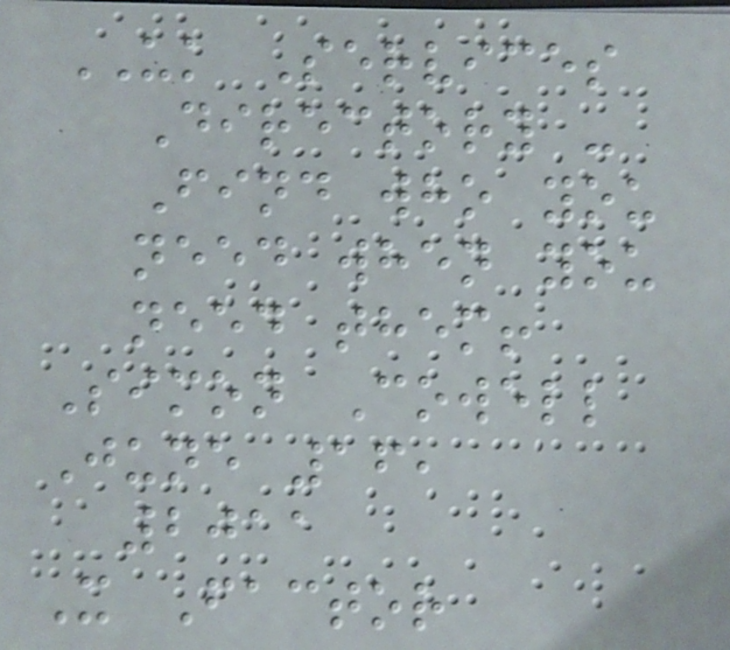UK Services
Directory -
Find who you
need when you
need them!
Simon Cowell
June 16,
2011
X Factor
